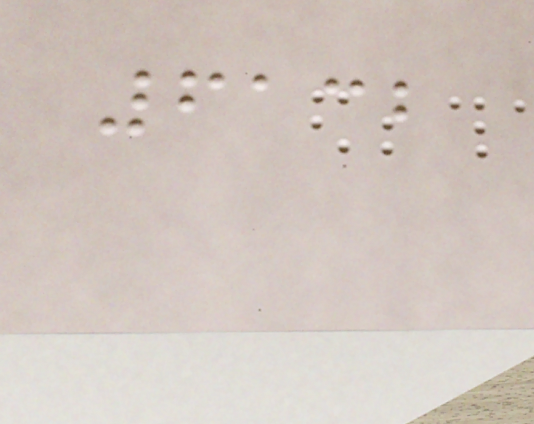6132
